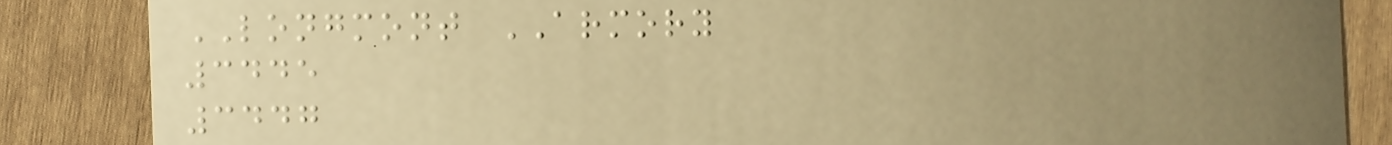LONGMONT ARMORY
3445
3447
